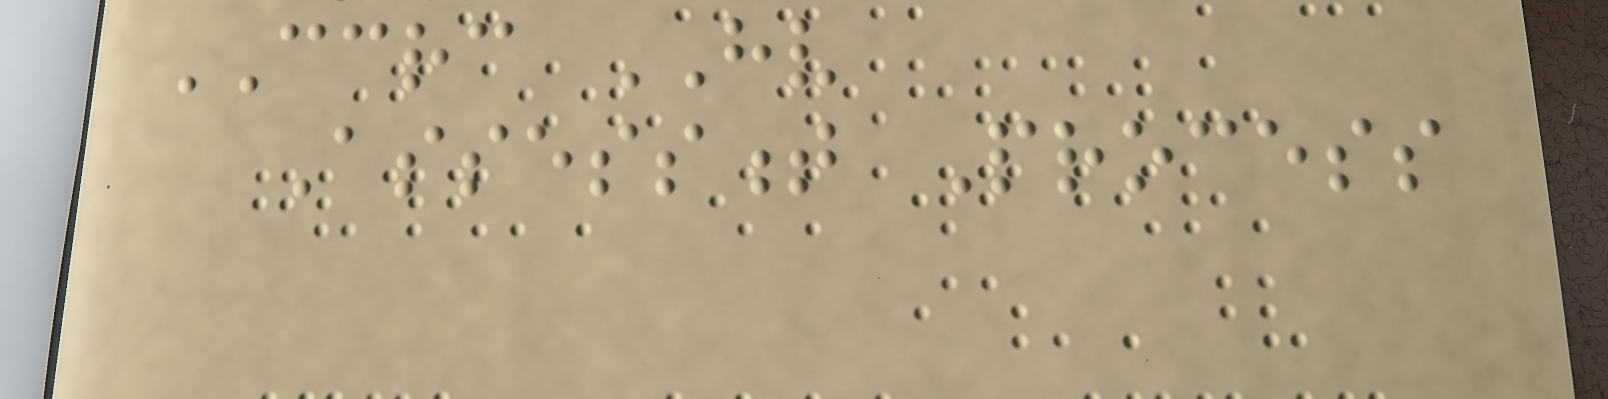CCRC HV
Assessment Process
